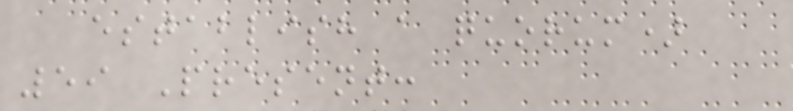establish a quorum)
59 Present:
